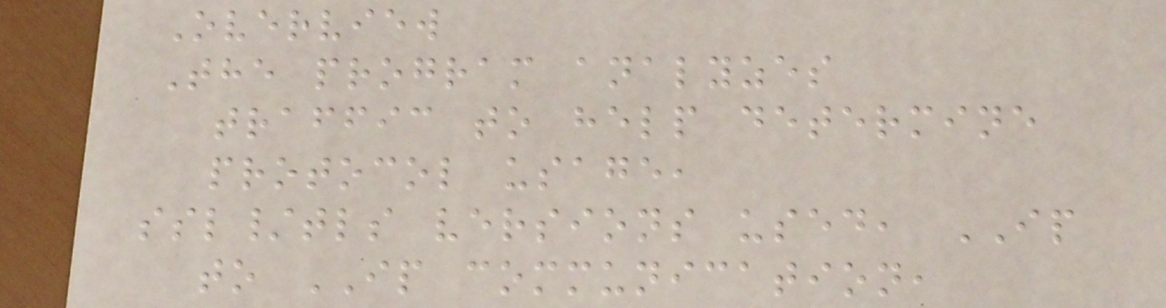Overview
The program analyzes
traffic to help determine
protocol usage,
ssl/tls versions used, IP
to IP communication,
